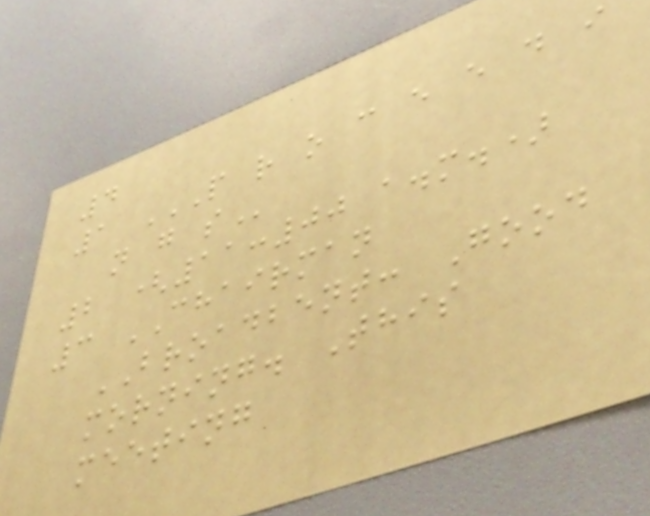4
1 P R O C E E D I
N G S
2 (11:00 a.m.)
3 CHAIRMAN
BROADBENT: Good
morning. This
meeting
